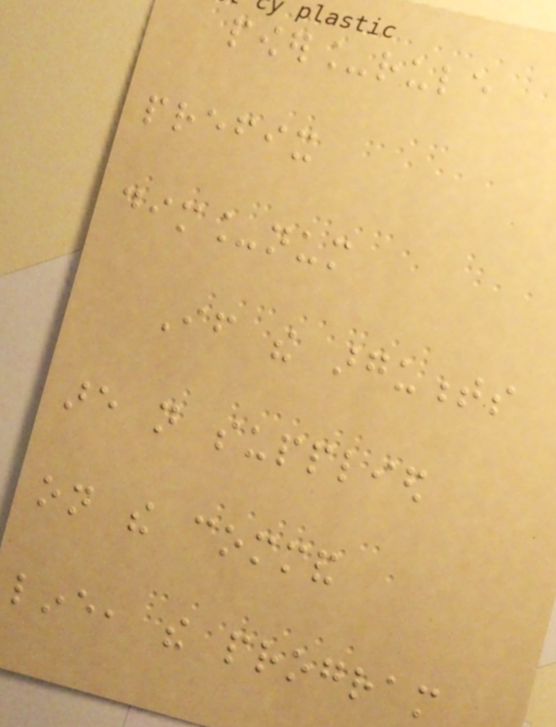power_rule
prefix
dim_num
If the arguments
are not supplied
on the command
line, the program
